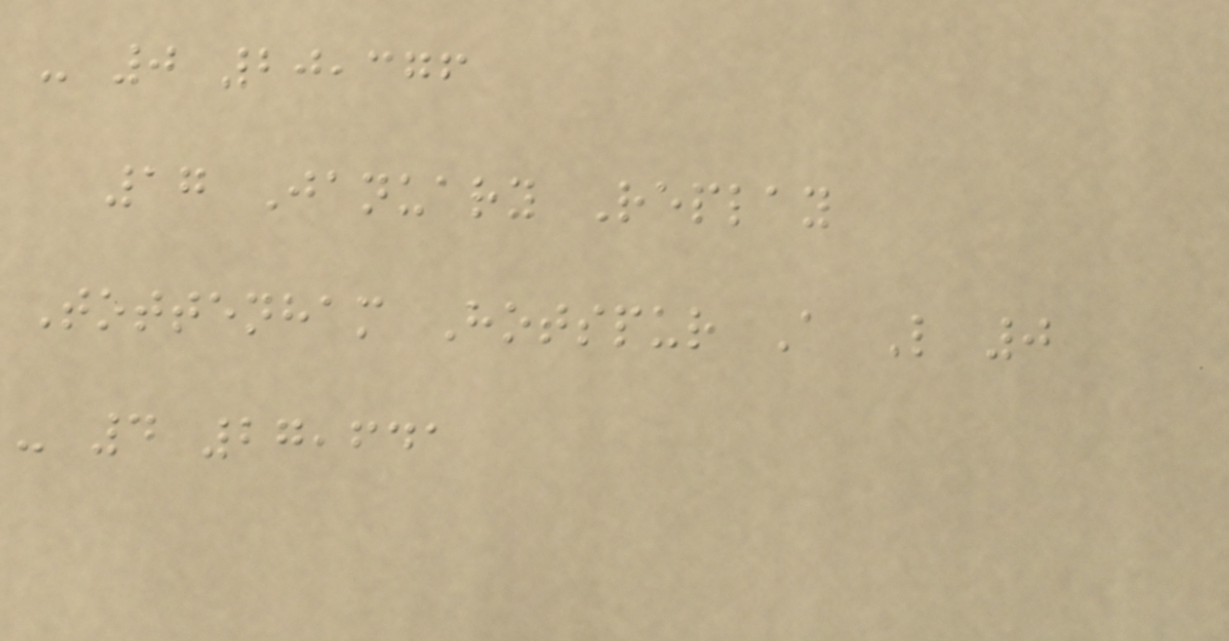- 0 20,376
17 January Replay
Tottenham Hotspur A L 0
- 4 27,641
